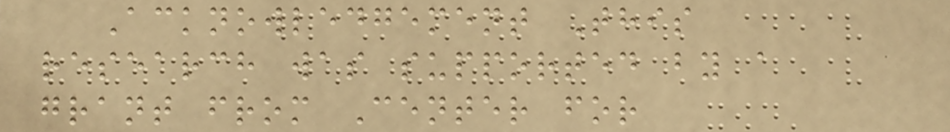Acknowledgement This
research was supported by a
grant from Center for
